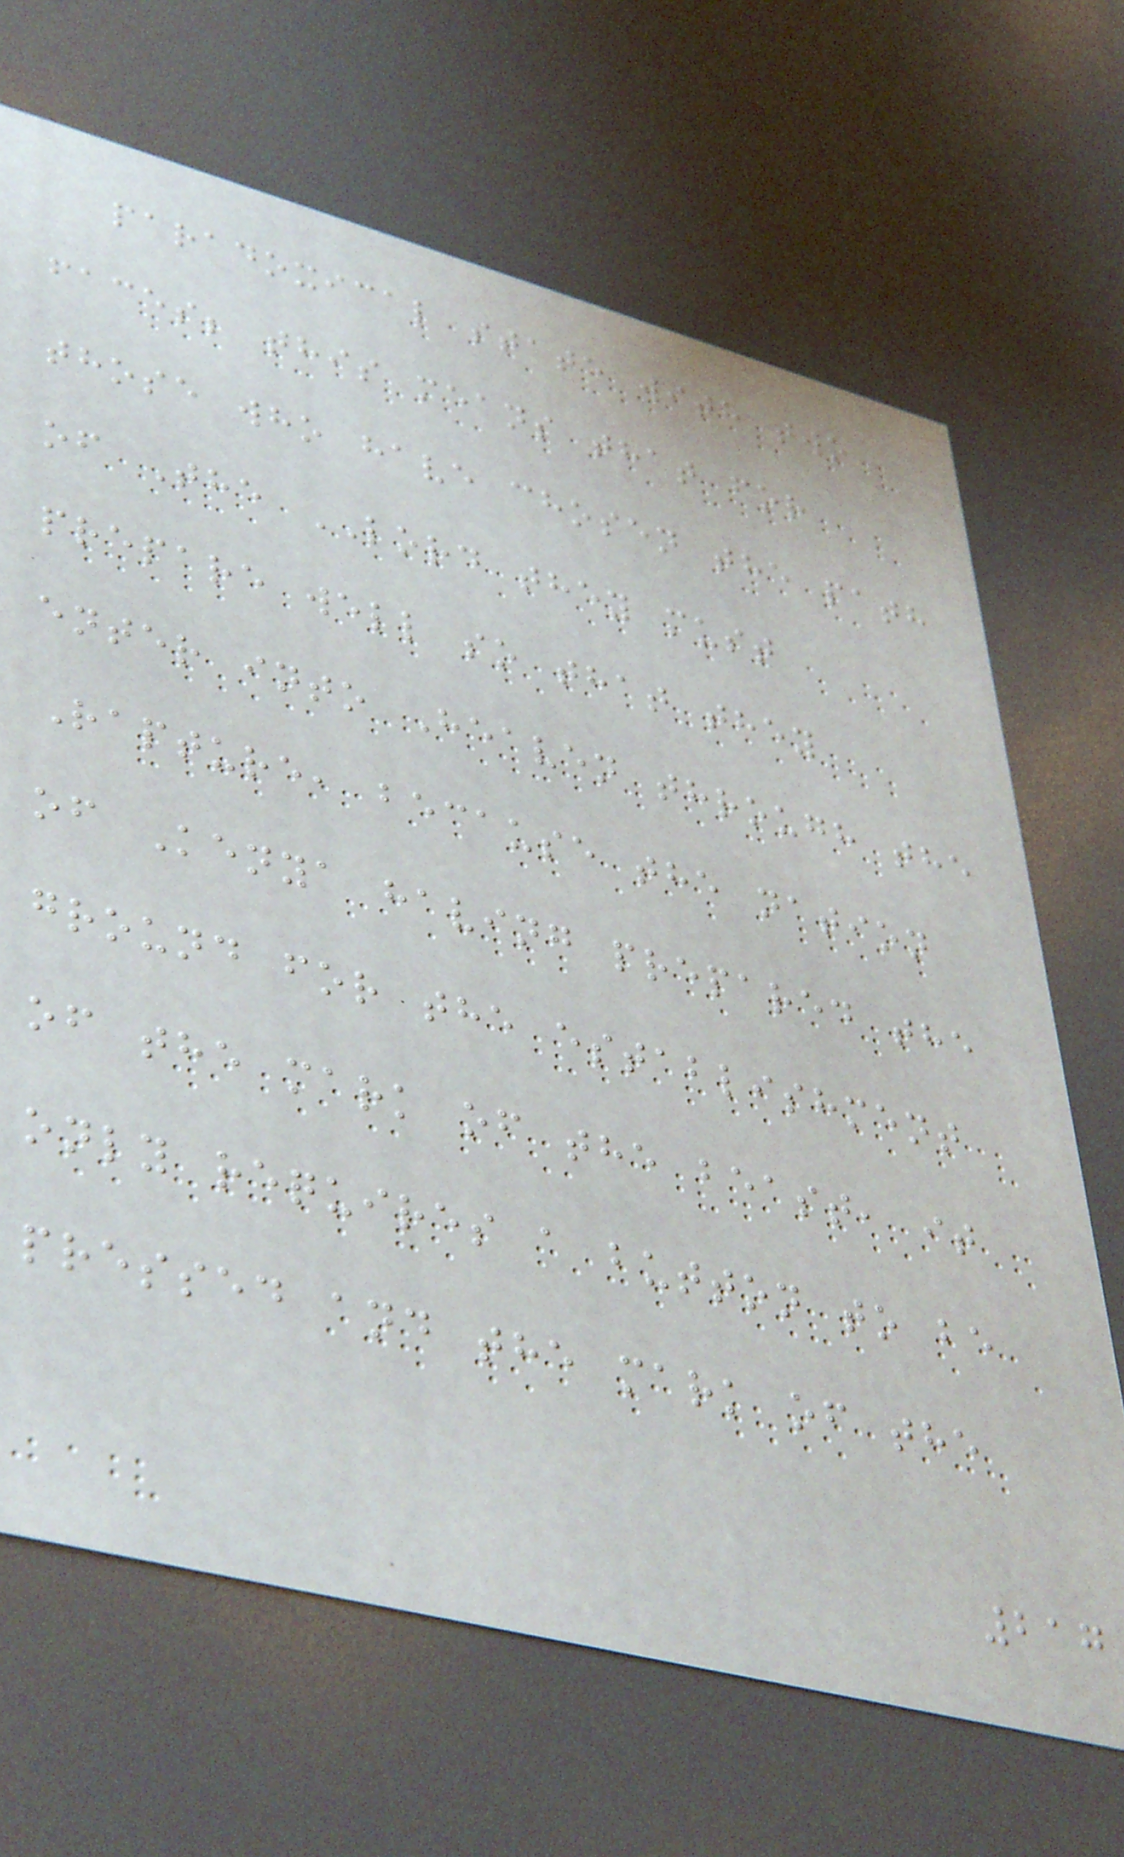paradoxical state with two
faces; this means that for
those who have chosen the path
of The LORD they must
prepare well so that they
enter into Heaven through the
Rapture, because the nation
of Kenya having prepared the
ground for the establishment
of the mark of the beast, it
only requires a button to be
pressed and the mark of the
217
